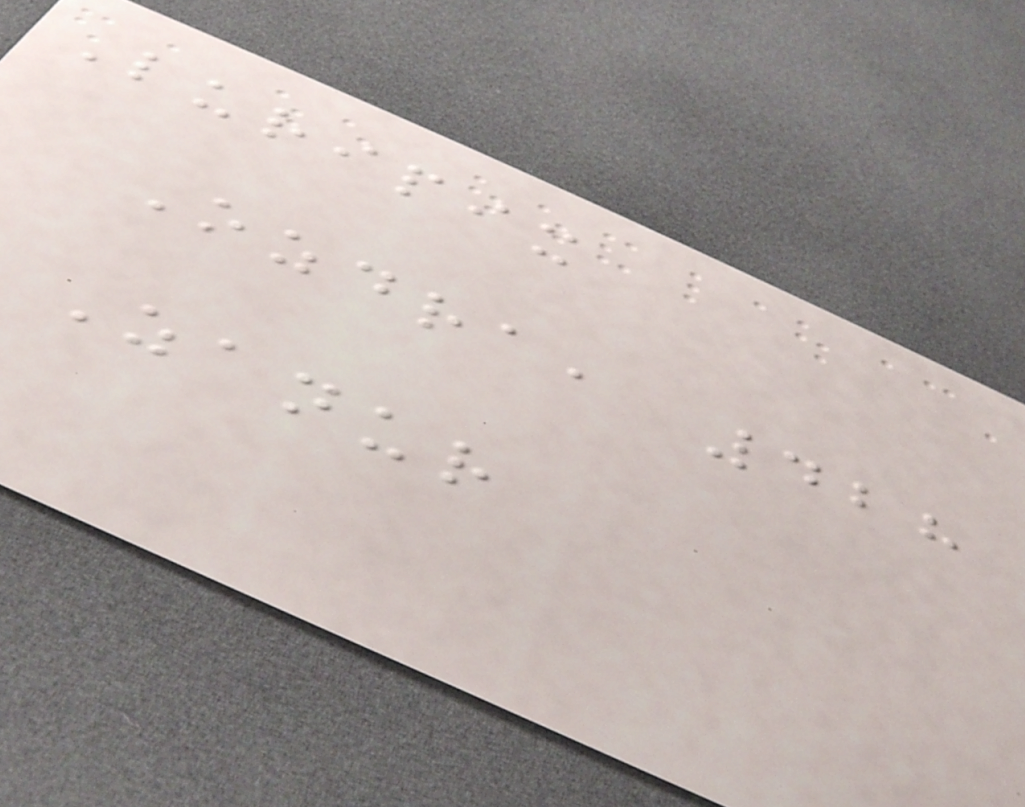Luripix
Ozdra, 428
Zanur
